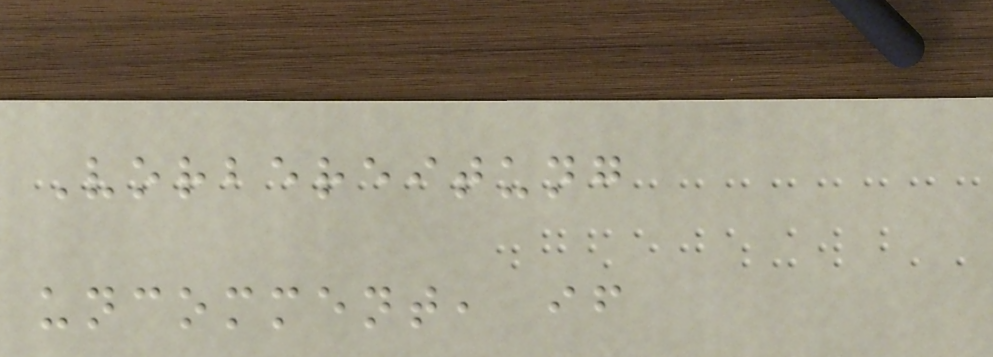Vorbereitung
uncomment, if
